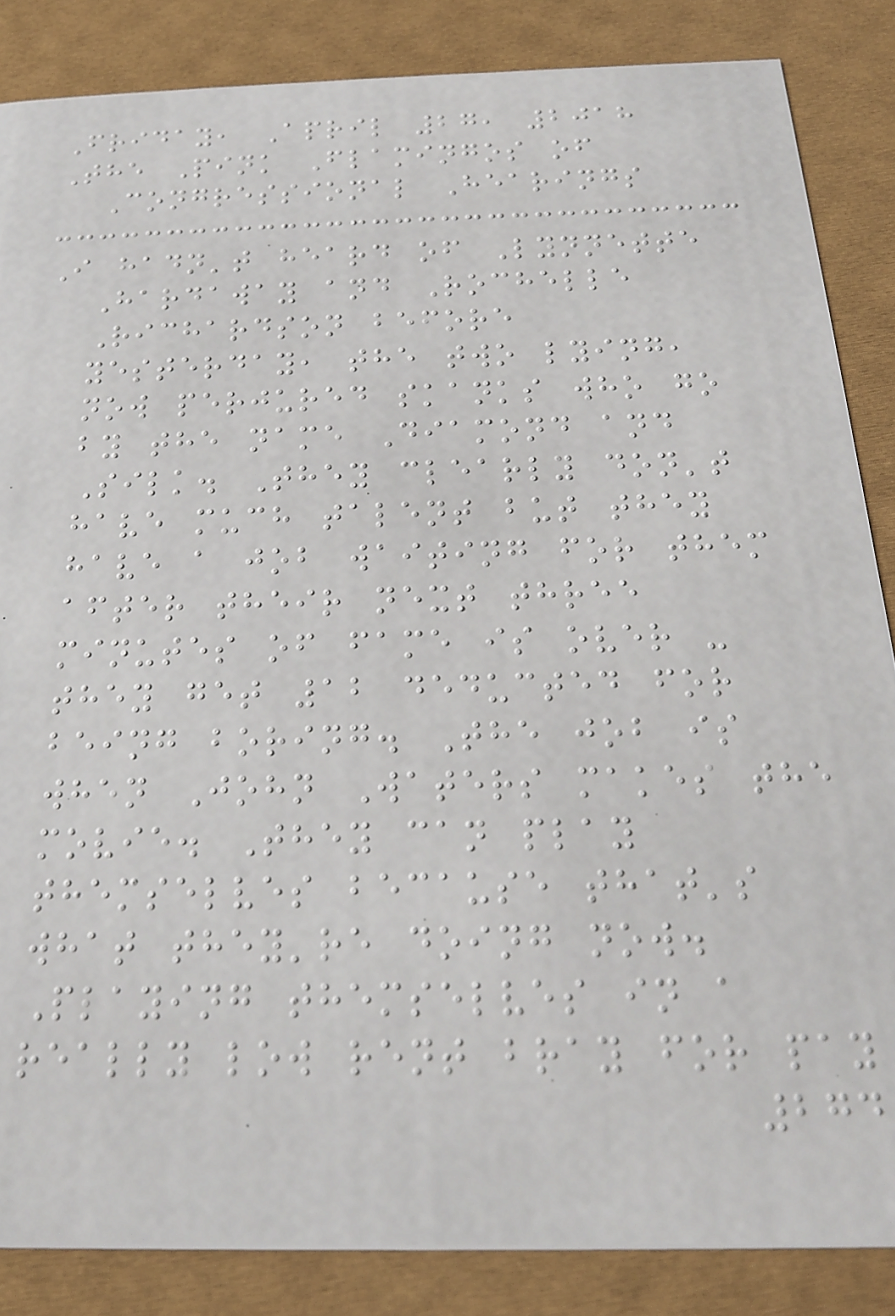Friday, April 27, 2018
The Pink Flamingos of
Congressional Hearings
I hadn't heard of Lynnette
Hardaway and Rochelle
Richardson before
yesterday, the two lying,
now perjured skanks who go
by the name Diamond and
Silk. They clearly don't
have much talent but they
have a job waiting for them
after their next three
minutes of fame is over -
they get 12 deducted for
being boring. The job is
when John Waters makes the
movie. They can play
themselves because that's
what they're doing now.
Playing themselves in a
really low rent bray for pay
274
